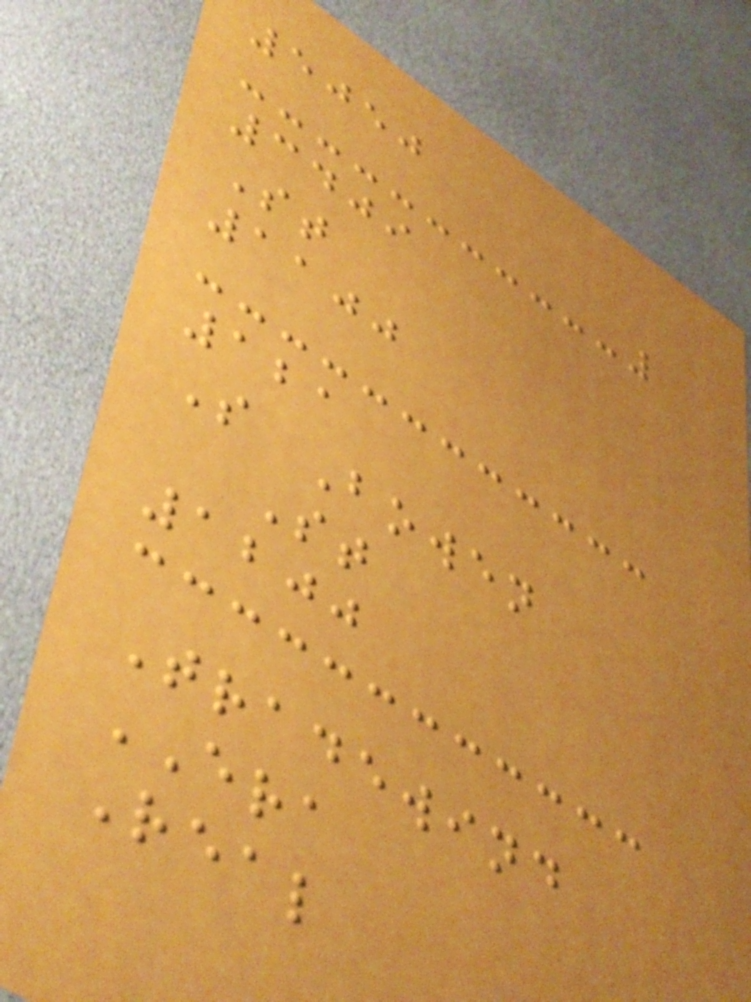5050
3409
St
1100
121
S Bowen
St
1200
Tradewind
ERA
Real
